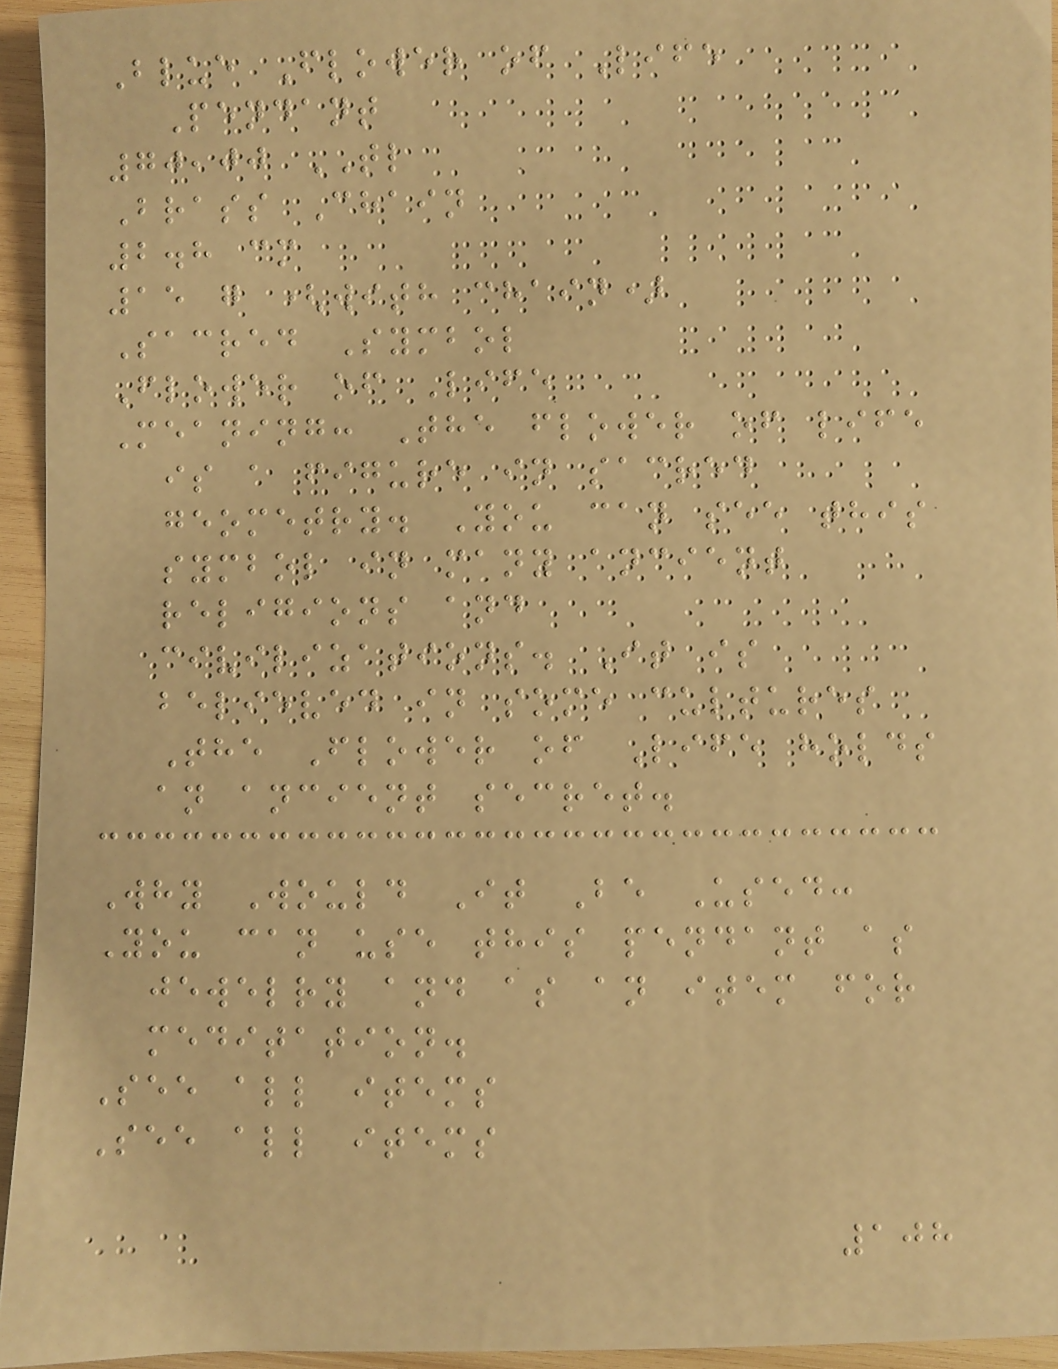Blue Flower of Life
Pendant
70,00 TL
Brass Chain
2.8 cm
15 g (with chain)
Sacred Symbol
Flower of Life
Meaning: The flower of life
is a figure in sacred
geometry. You can see this
symbol in many ancient
religions and
civilizations. It is
believed in some cultures
The Flower of Life holds
an ancient secret.
Why Would It Be Used:
You can use this pendant as
jewelry and as an item for
meditation.
See all items
See all items
108
